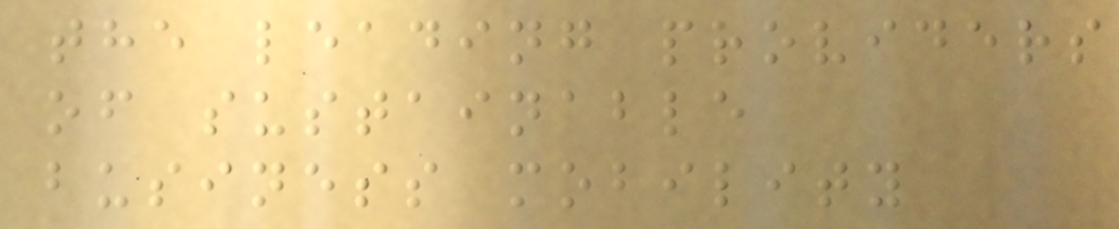the leading providers
of sustainable
business mobility
